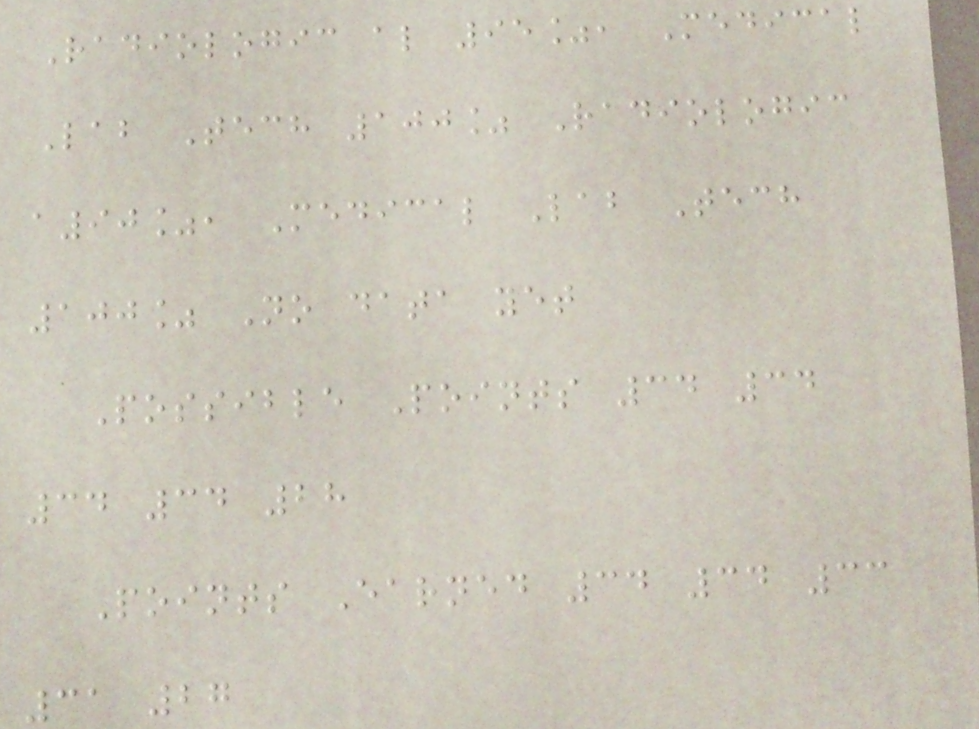Radiologic al 95%, Medical
Lab Tech 100% Radiologic
a90%, Medical Lab Tech
100% No data yet
Possible Points 34 34
34 34 28
Points Earned 34 34 33
31 27
